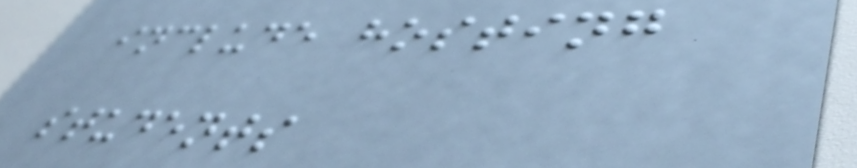include hosting
students
